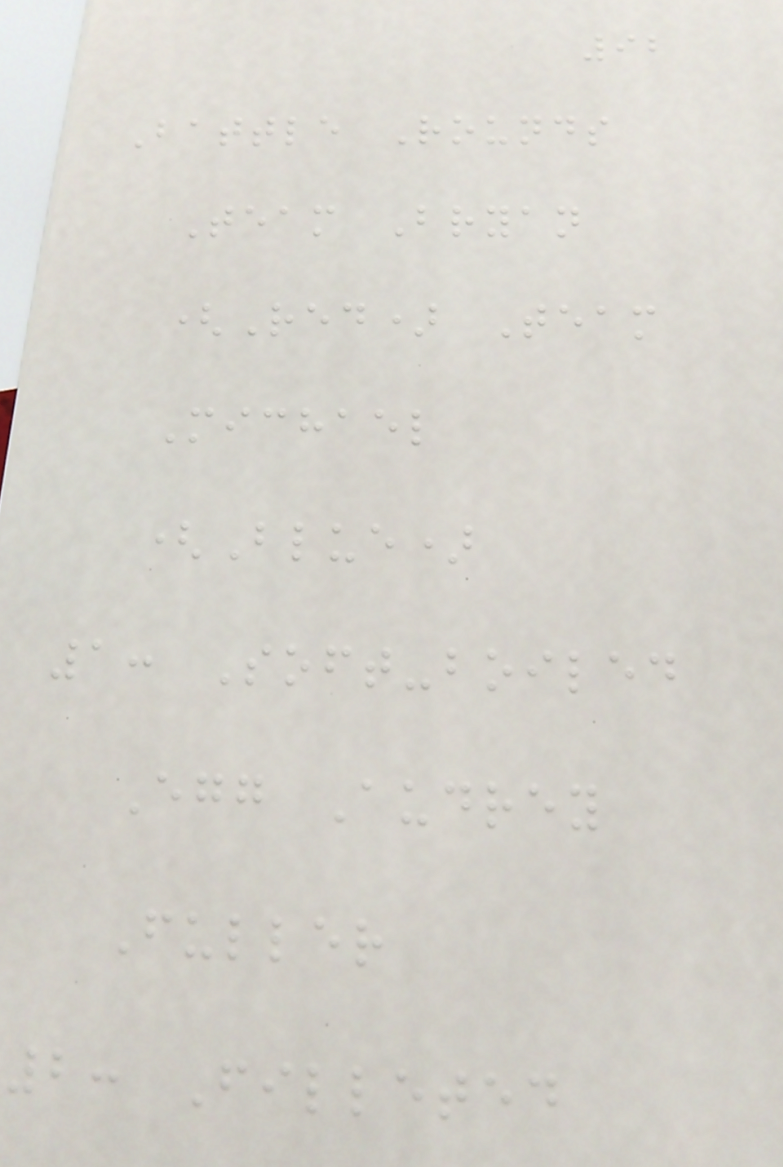92
Battle Rounds
Team Bryan
(Red) Team
Michael
(Blue)
1: Soft-boiled
Egg Audrey
Fuller
2: Filleted
